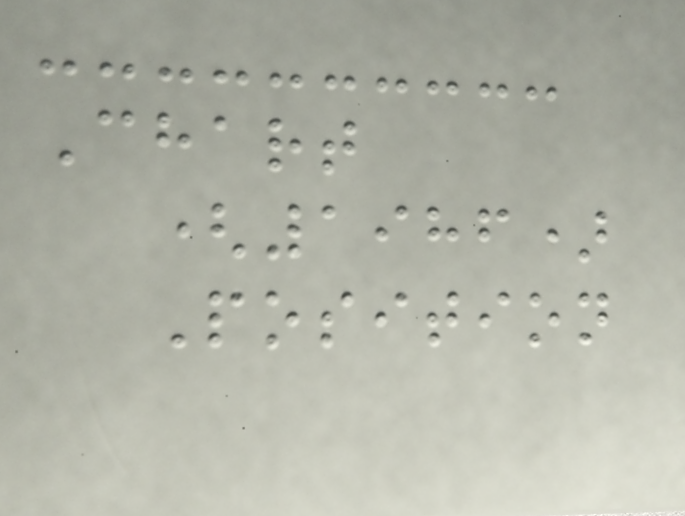Chart
(1986)
Position
